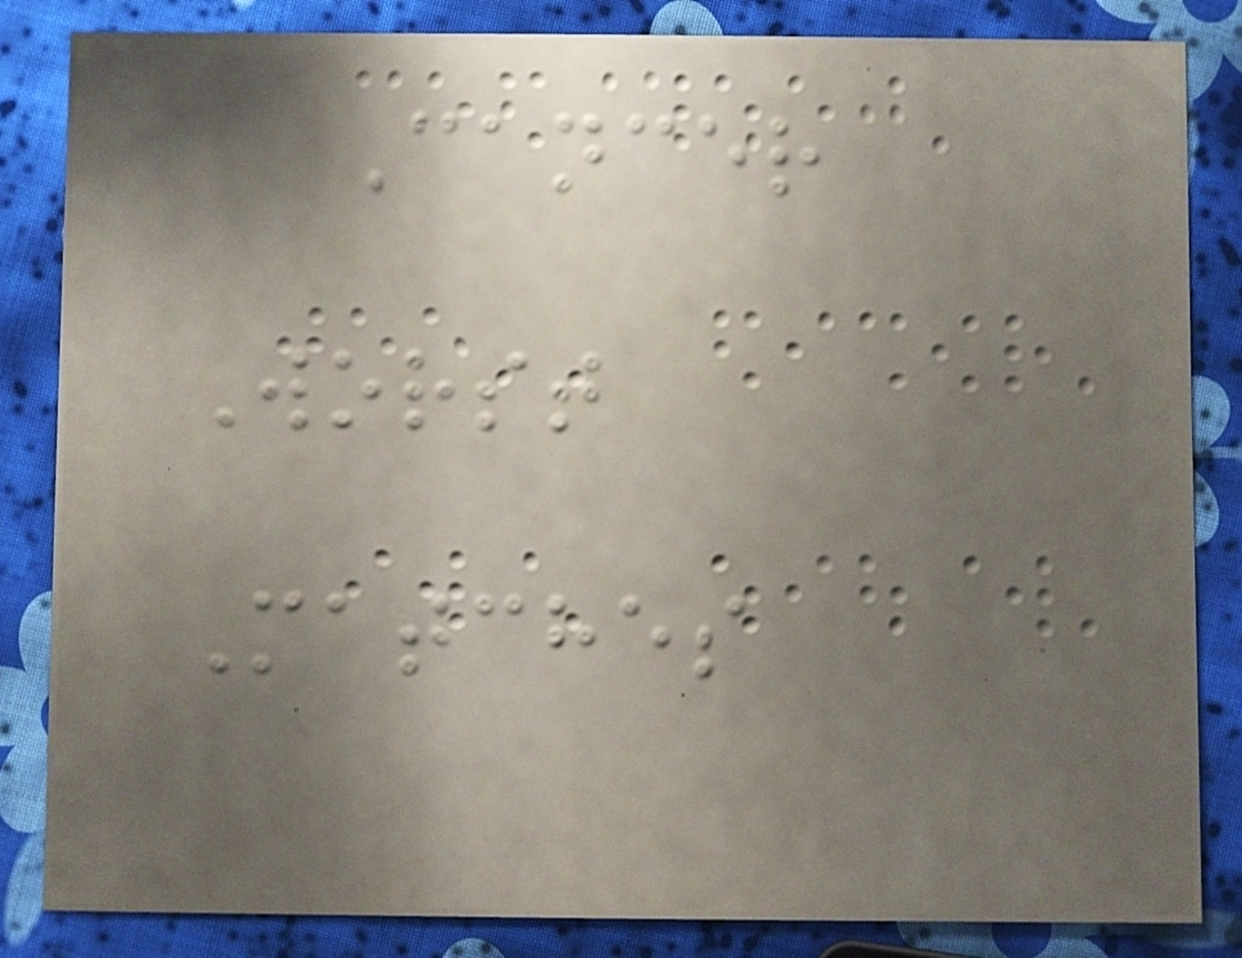Cancer
Worst
Matches
